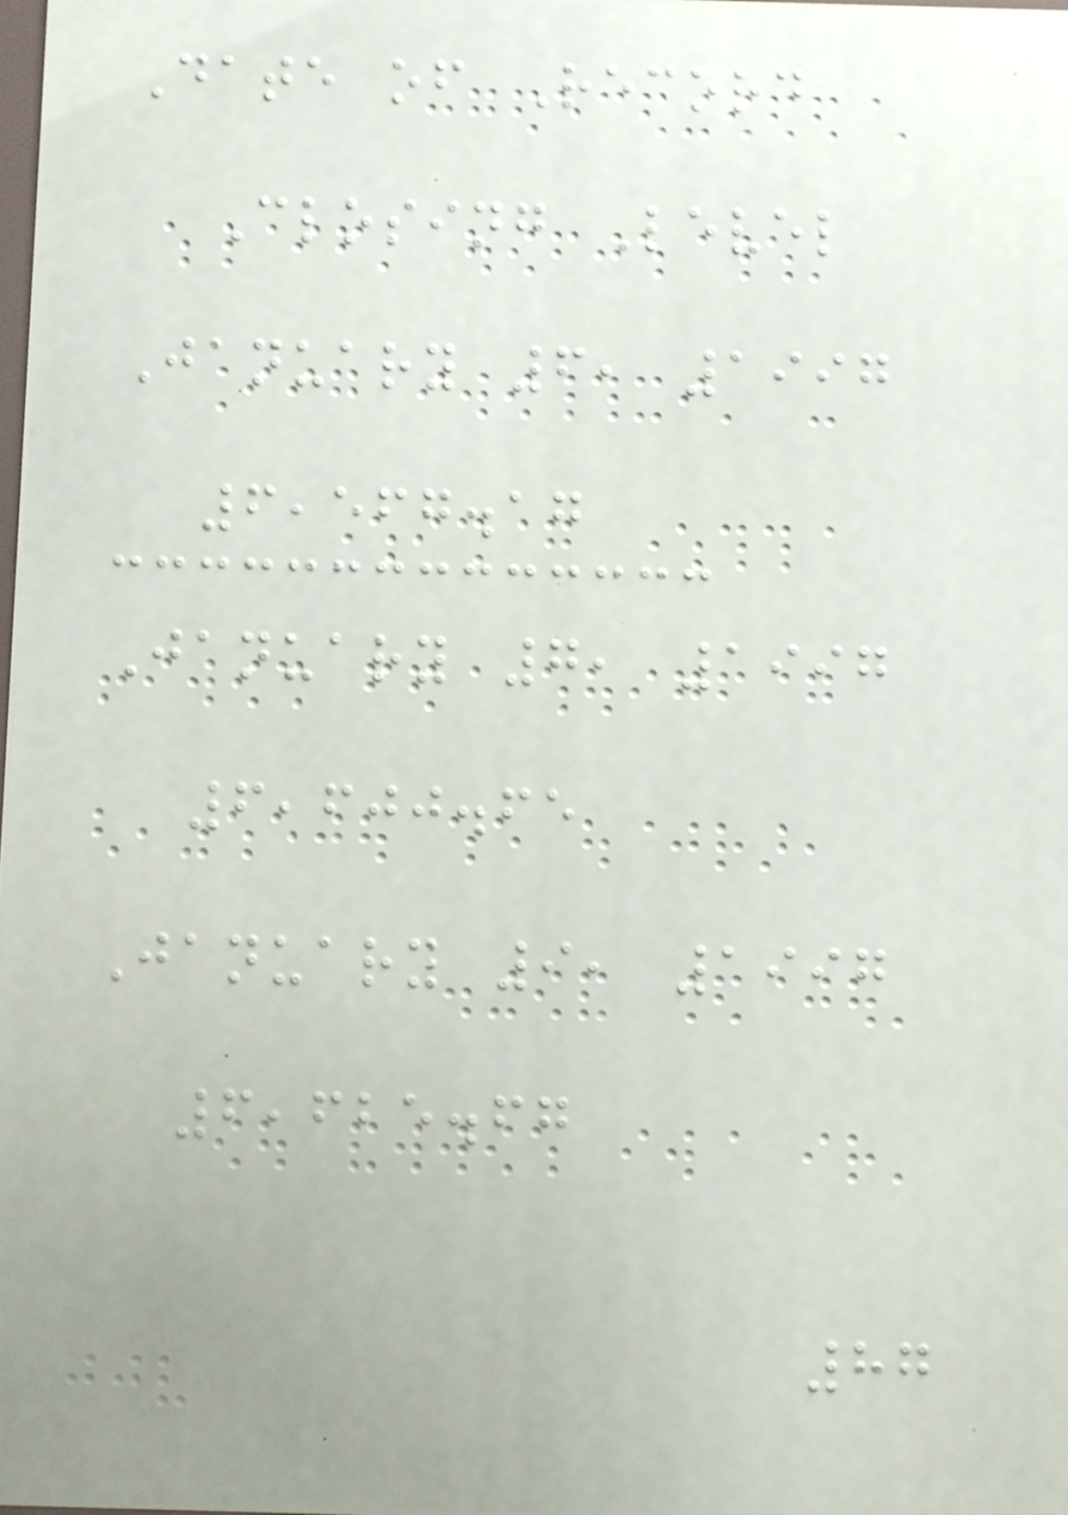Date of Record
Closing Level
January 6, 1997
6,567.17
January 7, 1997
6,600.65
January 9, 1997
6,625.67
87
